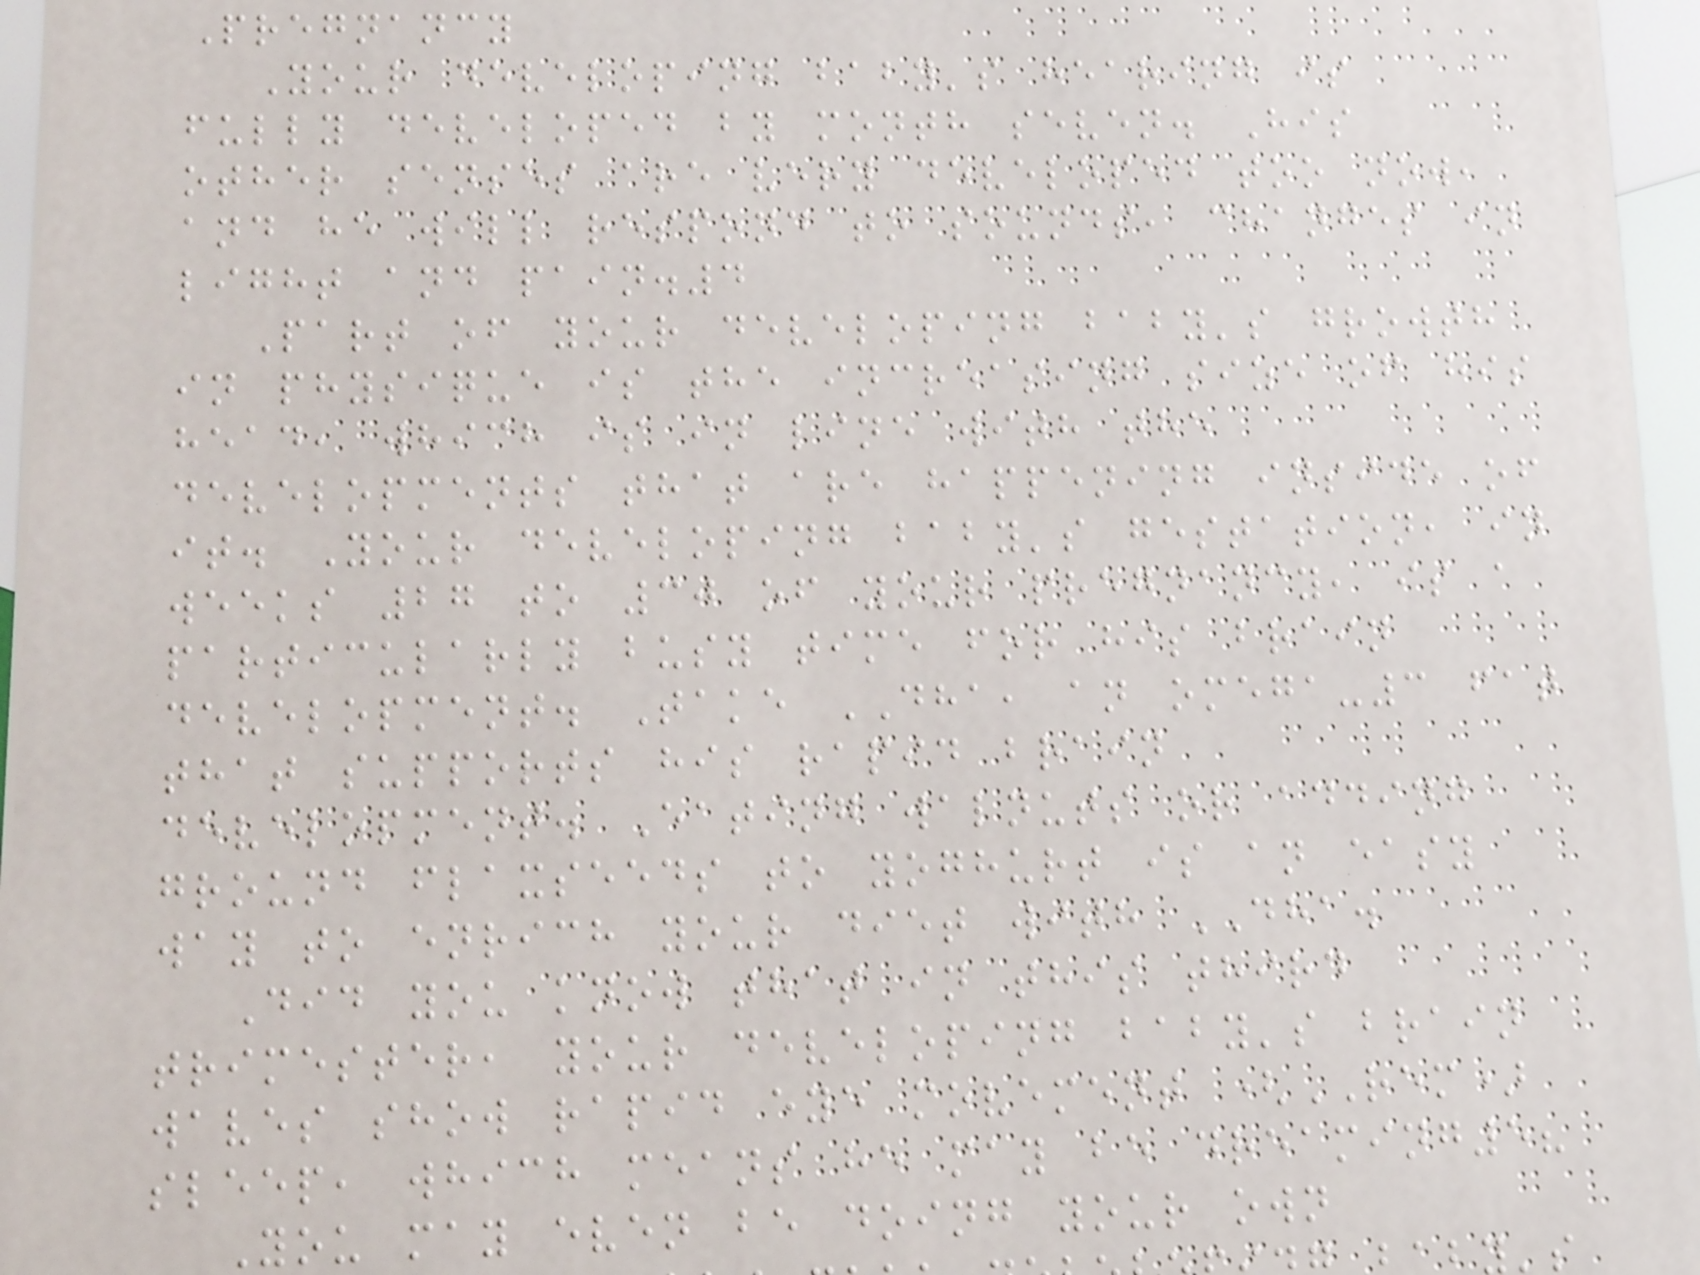Pregnancy
Your developing baby's hearing is
fully developed by month seven. His
other senses are very developed too now,
and he will respond to sounds, changes in
light and pain.4
Part of your developing baby's growth
in physique is the increasing size of his
head, which is in line with the
developments that are happening inside of
it. Your developing baby's gestation, in
weeks 27 to 30 of your pregnancy, is a
particularly busy time for his brain
development. Take DHA, an omega-3 fat
that supports his rapid brain
development. Eating walnuts or adding
ground flaxseeds to yoghurt is an easy
way to enrich your diet with DHA.
Did you know that in this third
trimester, your developing baby's brain
waves show rapid eye movement (REM)
sleep, which means he may be dreaming5?
You may even be doing your own
